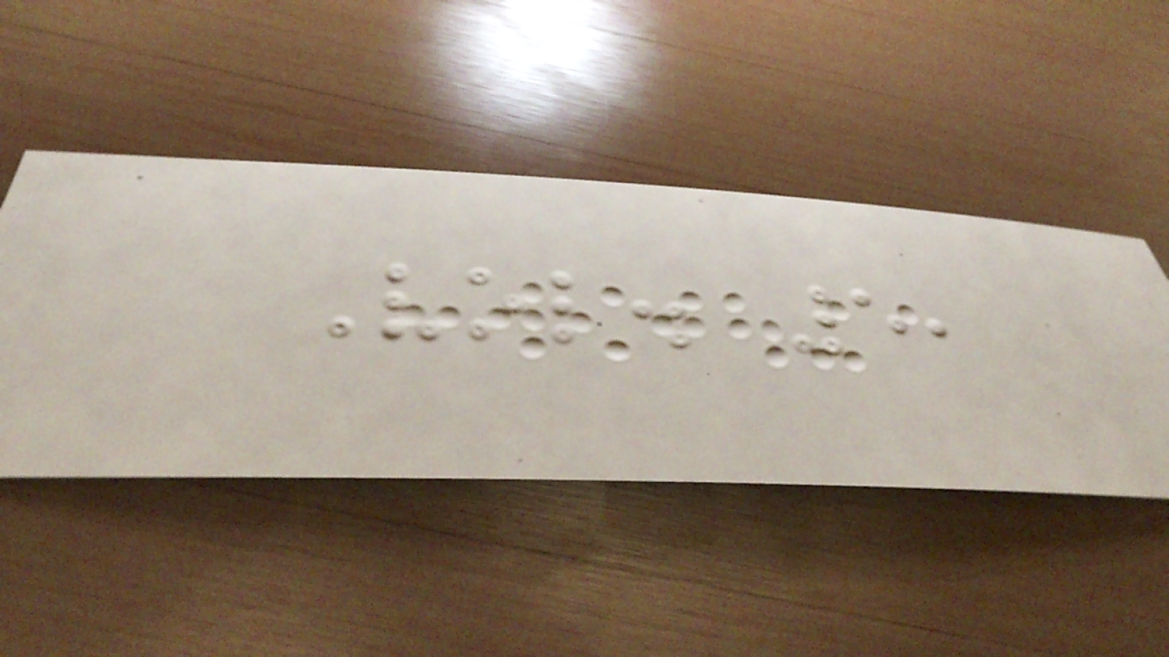Vol. 5,
